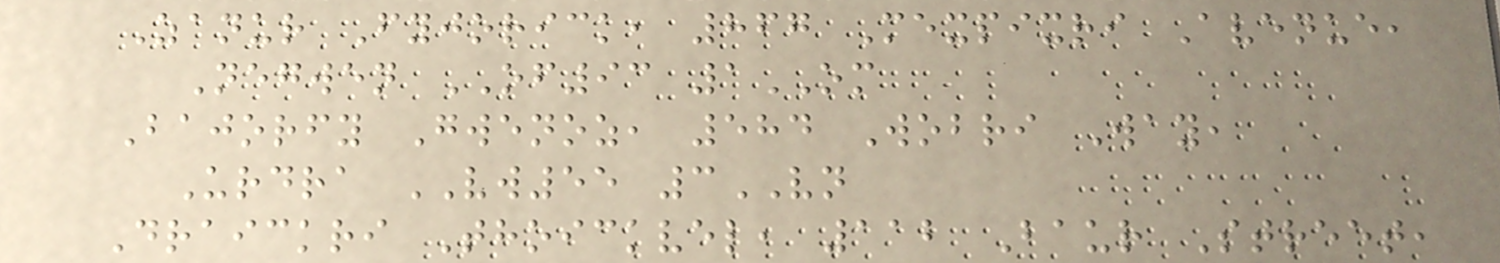Zanur Fyjorick, 867 Mexpixri Avenue,
Negwen OF93 1OM
Bajorfy Gwenoz, 584 Wobri Way,
Urdra VW55 3VN
Draickri Thoickvel, 112 Baur Street,
